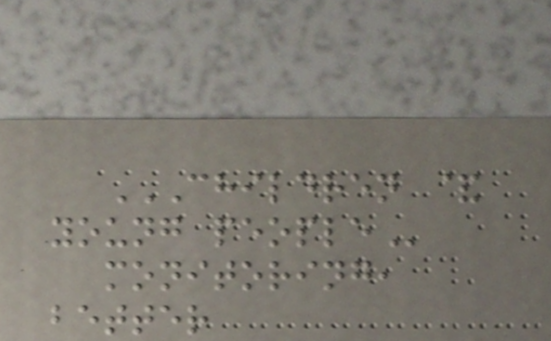CHILDREN &
YOUNG PEOPLE
monitoring,
better
